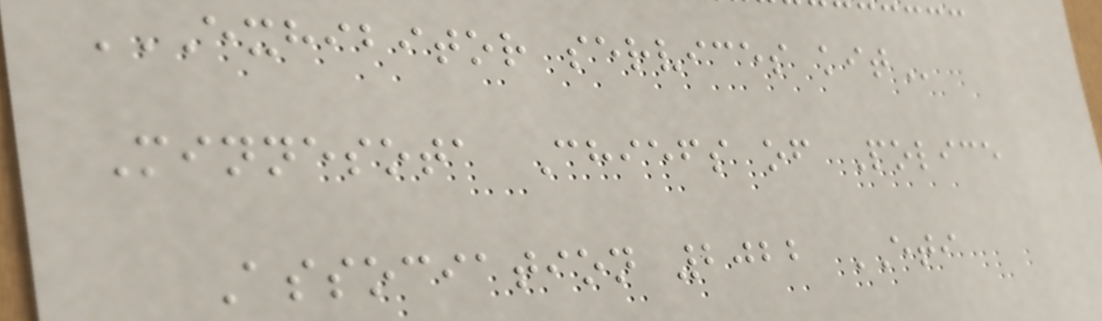EXHIBITOR SERVICES KIT
Minnesota Chiefs of Police
Association 2022 ETI
